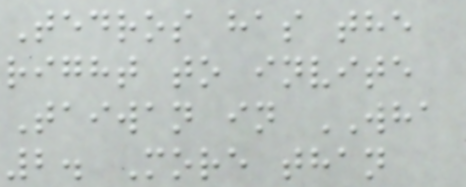Tedros has the
right to invite
Taiwan in WHA
2. More than
